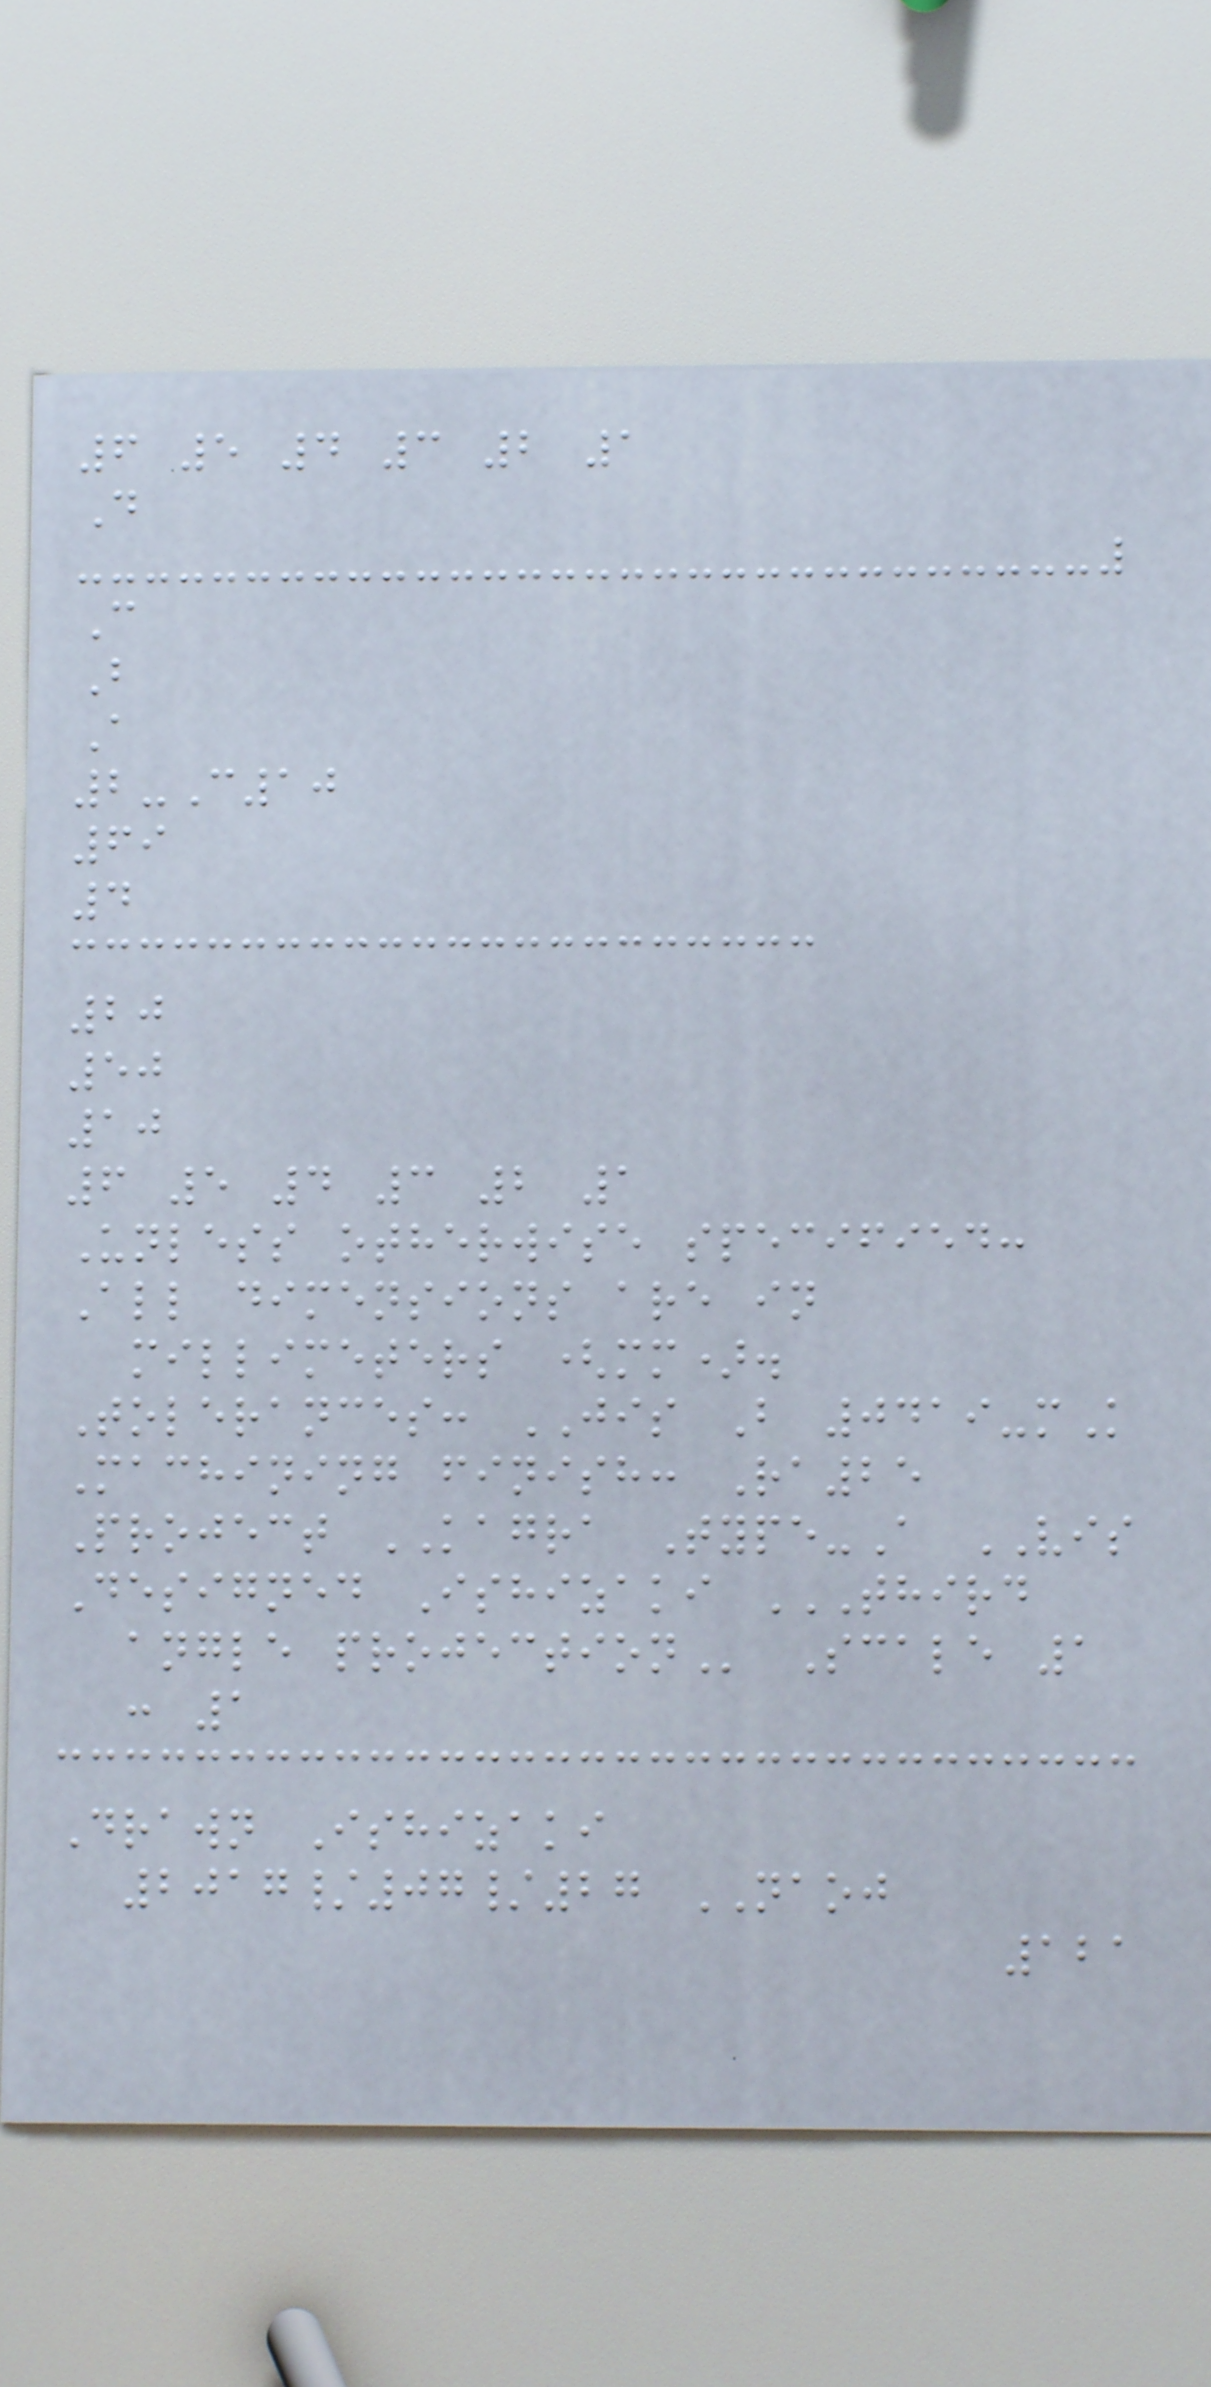6 5 4 3 2 1
D
C
B
A
2-C10
69
4
20
50
10
6 5 4 3 2 1
Unless otherwise specified:
All dimensions are in
millimeters (mm).
Tolerances: JIS B 0419-mK
Machining finish: Ra25
Project KAGRA Type-A VIS
Designed Ishizaki THIRD
ANGLE PROJECTION Scale 1
: 1
Drawn Ishizaki
2017/07/27 NAOJ
121
